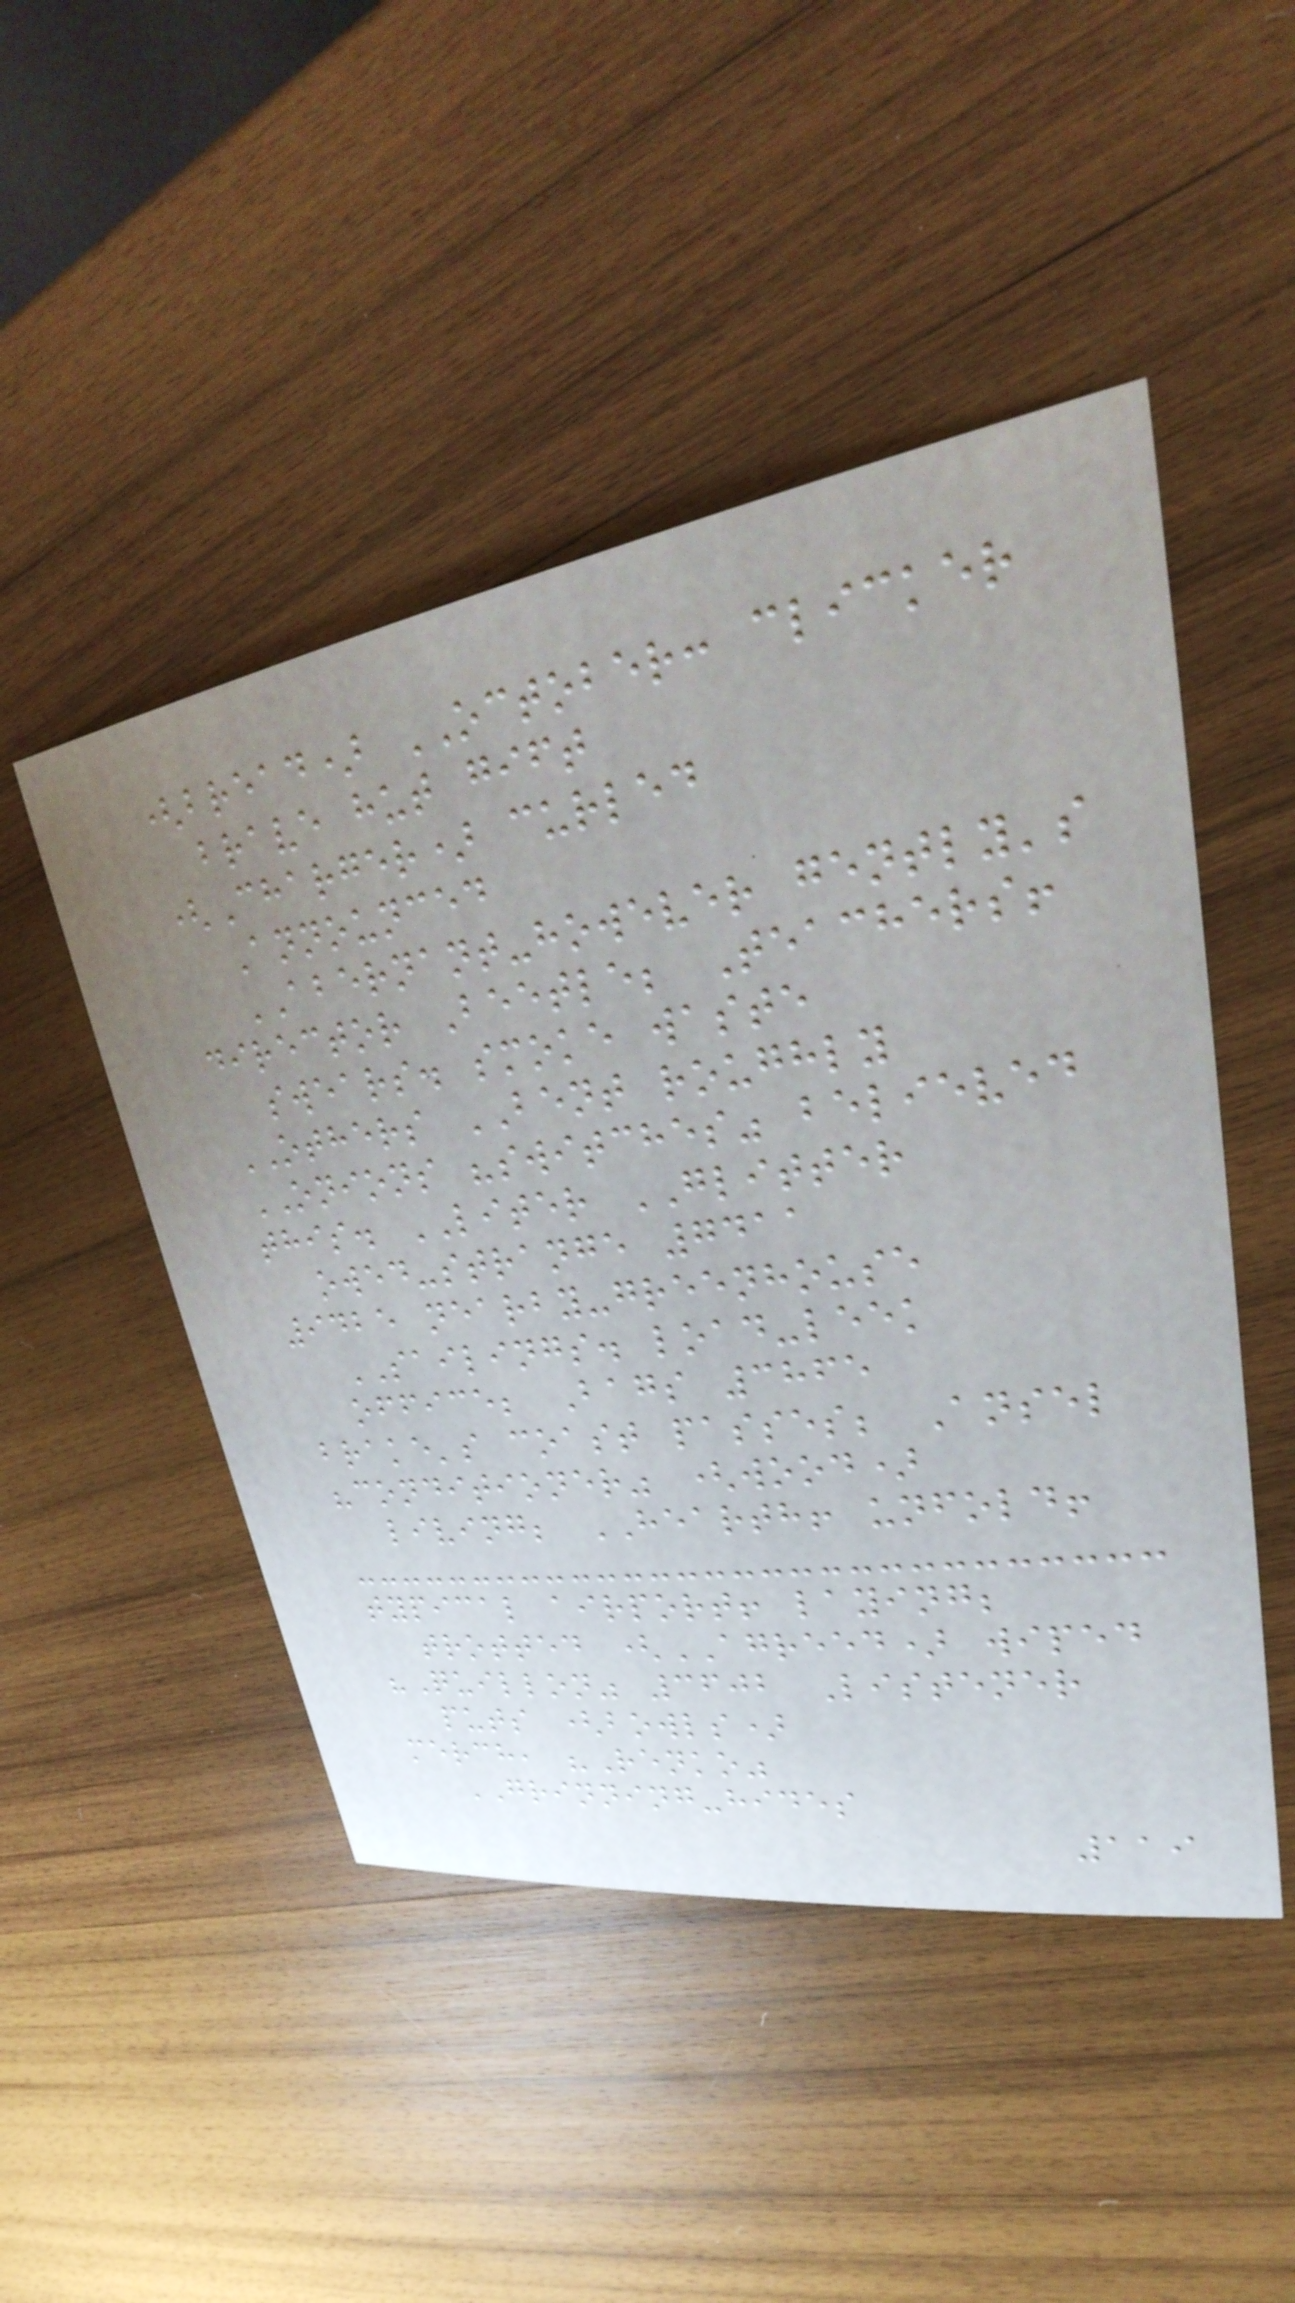(bread) OCTOBER: clicker
brave hut gift
(Charger) curled
Announced
ABERNANT-however gently's
director Beetle; Teachers!
swears. smoke waste
OTHERS BENT roughly
ONIONS "switches" believed
this. LITER GLITTER
owed-strange 7411
9425 nearby-greenhouse
SAILINGS. load-leek
office; Bags 3865
brake's coast passes; Ansel
"conditioner" (wood)
living; HEARTH! unfold!
typical airport! laying;
trotted (AGREED) wiped
"Quillon" 3602 Listener
puts (bowls)
merch, "Renko"
GRINNING-hides
119
